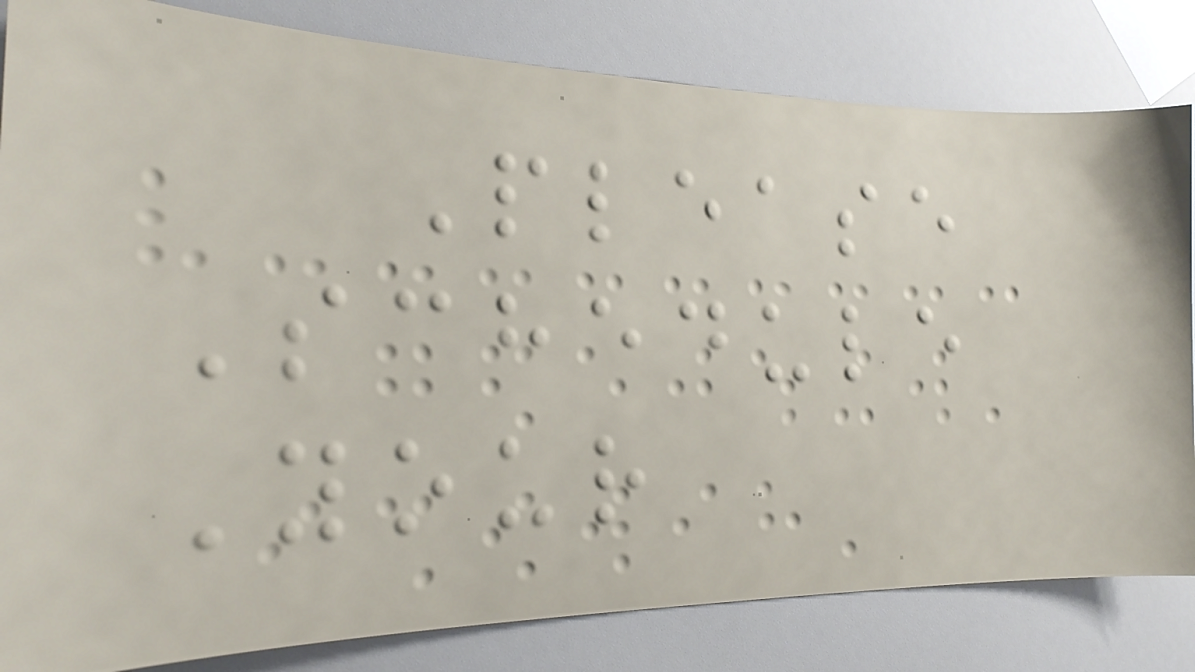Please
Schedule
Your
